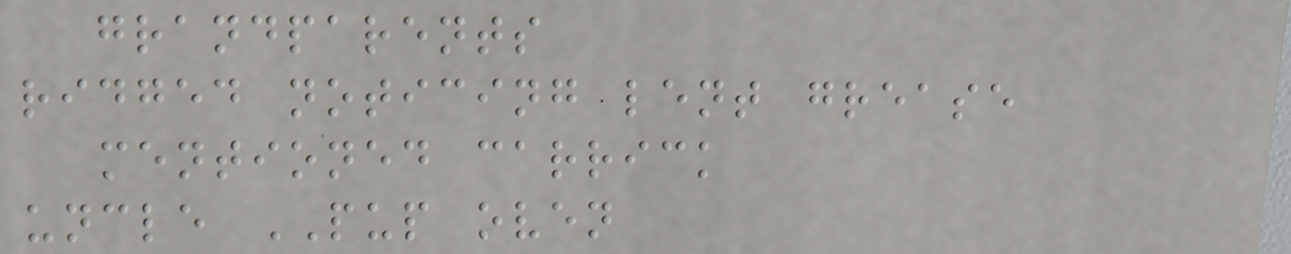grandparents
ridged noticing lent grease
mentioned carrick
uncle PUP oven
